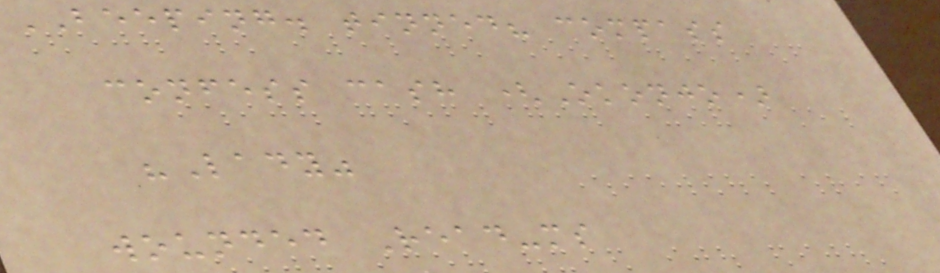BEEPING. tinned? compass
confess cash (Okonjo)
"Lady"
wounded Read-ms
